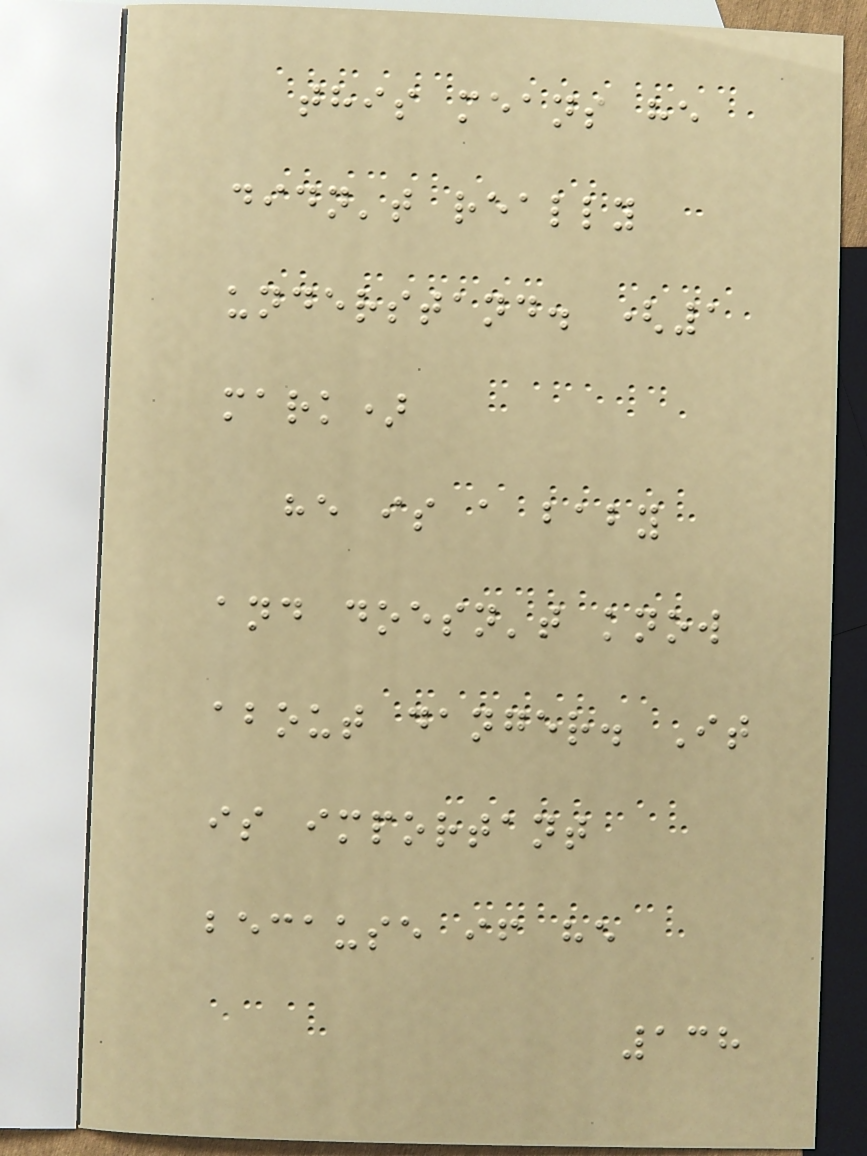this means he
didn't really
understand. (1
mark)
he is a baby
and doesn't know
about danger. It
is important
because if he
138
